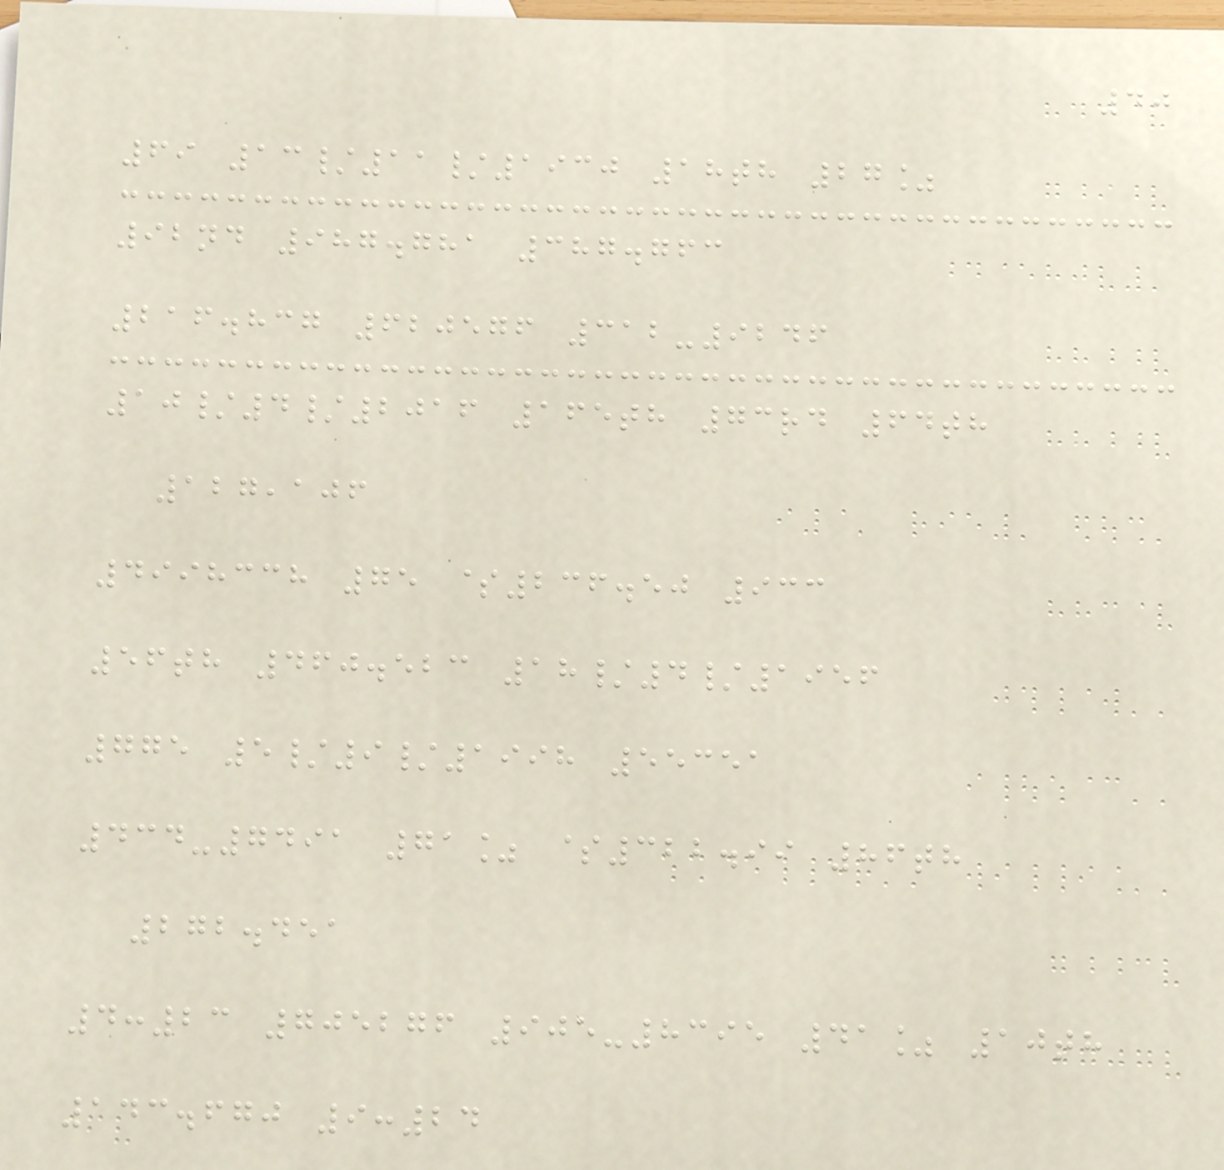40
69 13/11/1930 18th 27%
92nd 987.781 387.763
216.837 620576 312-9246
10/4/2016 165th 73rd 64th
127,106
4998338 75 $236.50 933
56th 460.523 18/4/1956
775 5/9/1998 55351
434-7491 71% $322.99 86th
272.451
4:23 705276 905-8395 41% 10th
143.670 9:24
